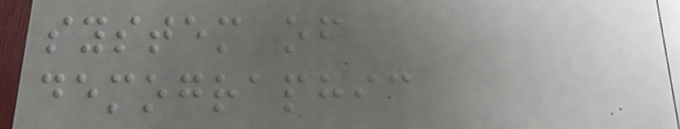system of
demographic
